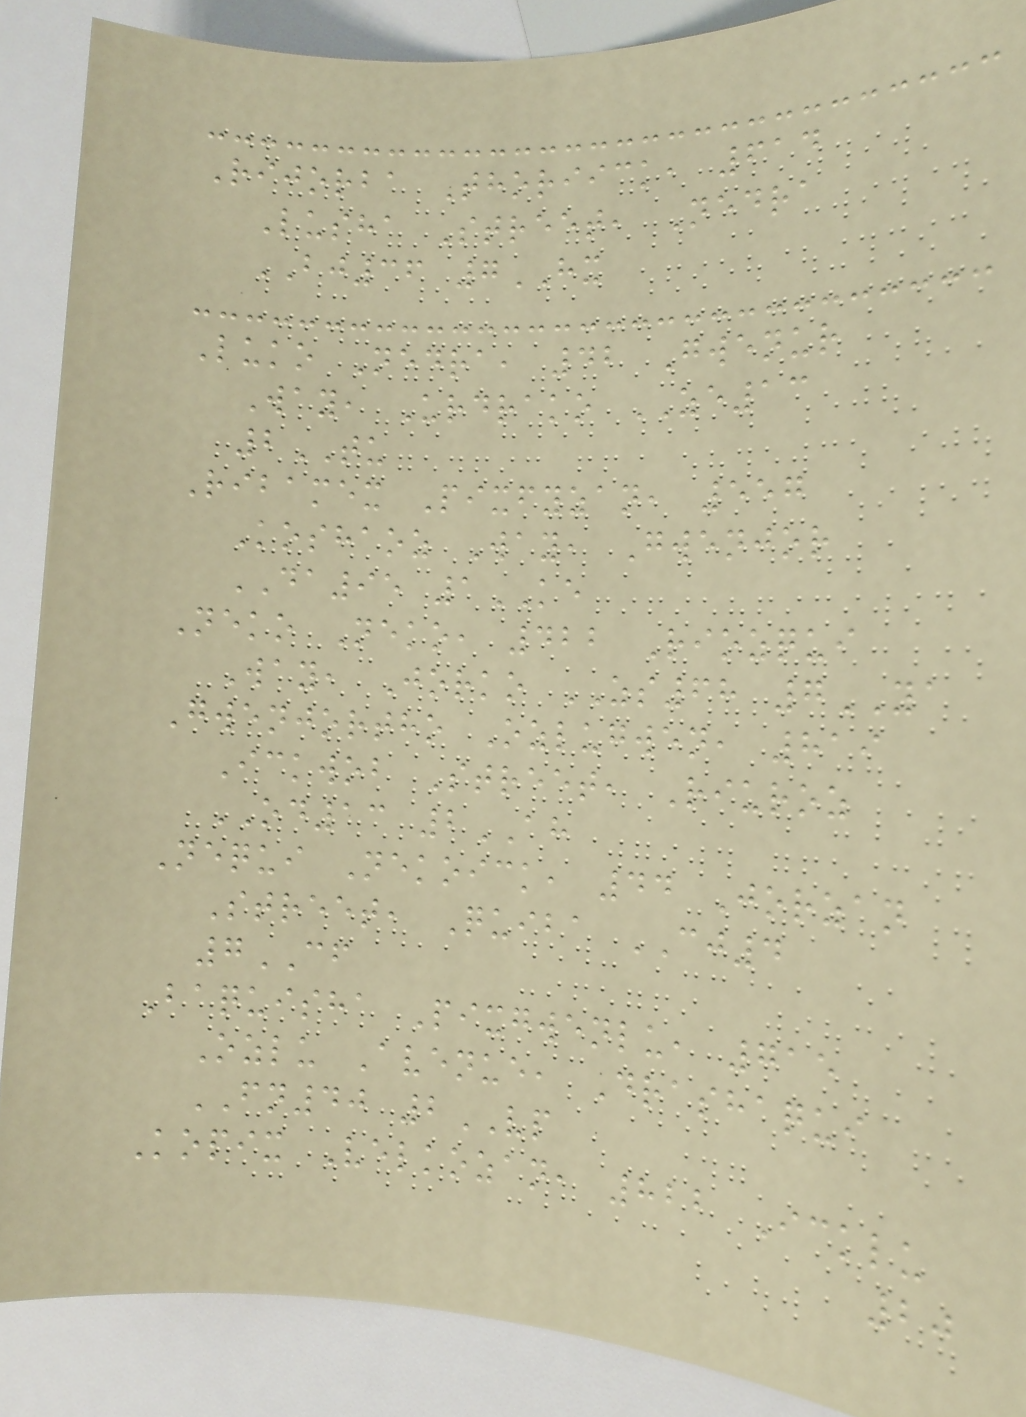Rijorba Thoriick, 614
Lusha Street, Nedra
BJ36 7HX
Luko Nedra, 42 Gwenur
Way, Urdrako ZE13
2TU
Ribamex Pixfyzan, 557
Koshaoz Way, Gwenjor
DA95 1KE
Neko Neko, 422 Riozqui
Way, Jorko ZS68 7YA
Gwenjortho Ozlugwen, 819
Ickwob Street, Riuroz
OD13 2AH
Nequi Nekoick, 44 Jorzan
Street, Quiba CJ4
7CF
Baquisha Pixgwenlu, 715
Ozlu Avenue, Drashaqui
FN40 2VP
Kopix Velkozan, 822 Icklu
20
